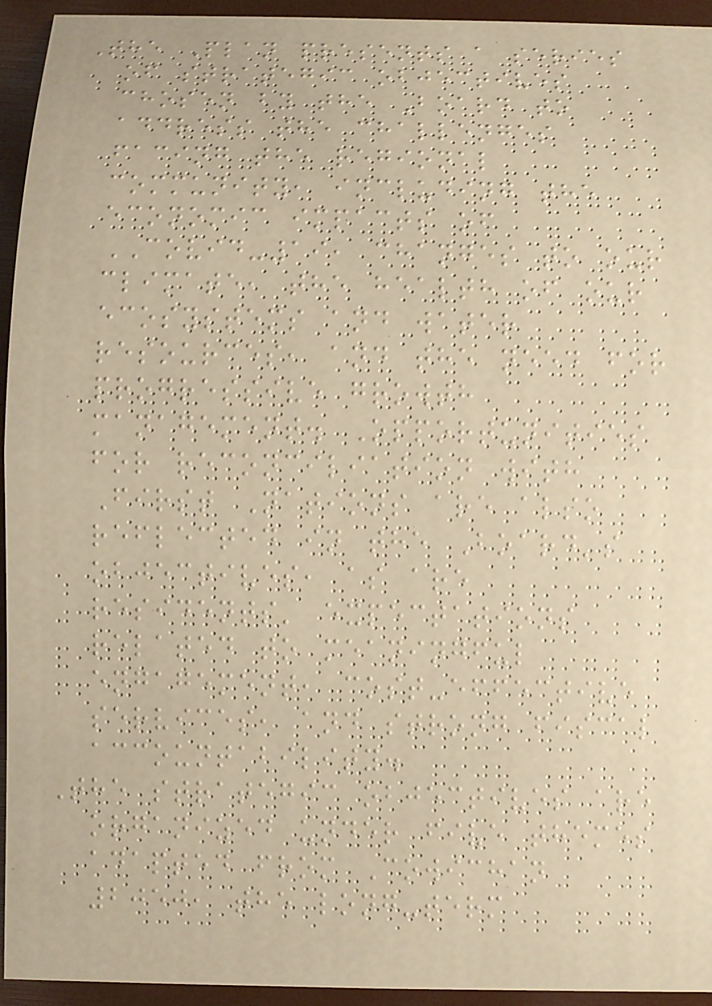The Plan presents a series
of strategic objectives
chosen by the Board to
address the challenges
facing the regional
community, including the
economic impacts of
COVID-19, changes to our
climate, the health of our
ecosystems and water
resources, and the need for
progressive growth
management. Opportunities
for reconciliation with
First Nations are also
reflected in the Board's
objectives, as are
residents' expectations
related to meaningful
engagement, cost-effective
services, and strong fiscal
accountability.
The strategic objectives are
organized under five themes
adapted from Cowichan
2050, the long-term
